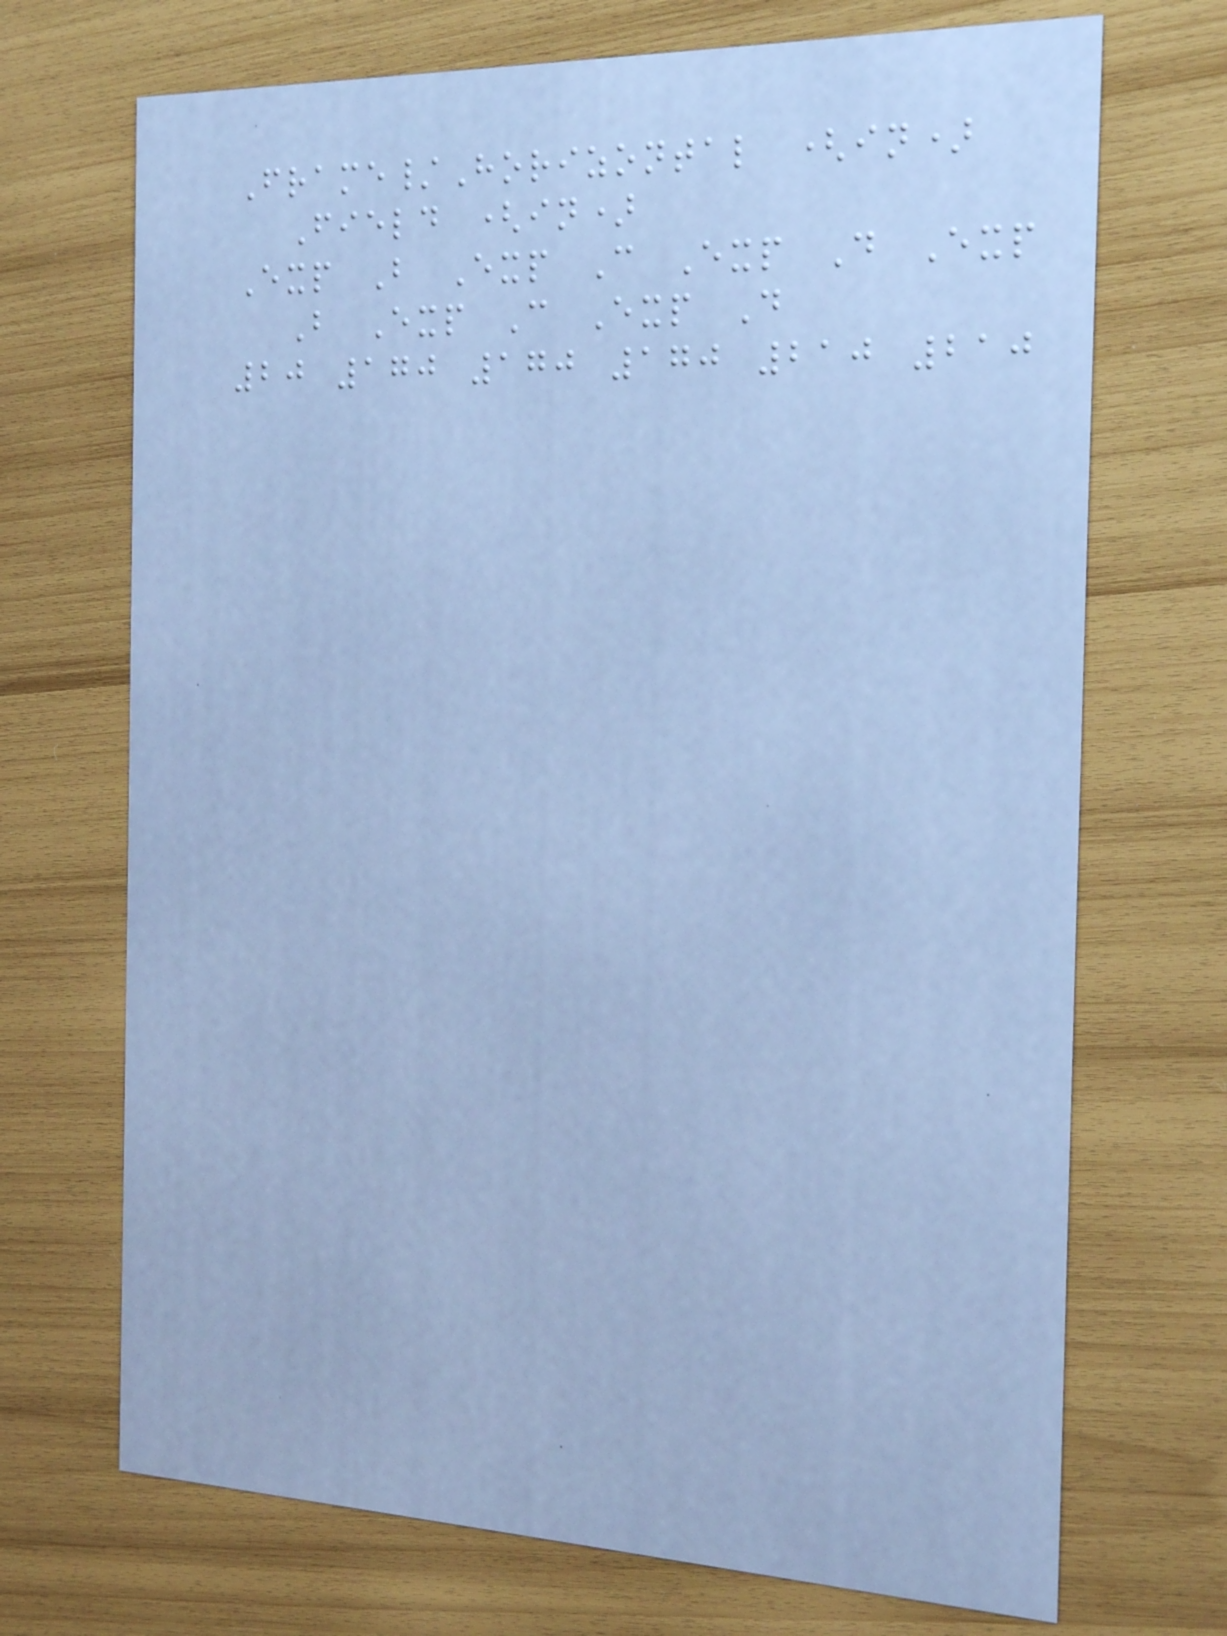Frame/Horizontal (in)
Field (in)
Exp B Exp C Exp D Exp
B Exp C Exp D
20 170 170 170 210 210
